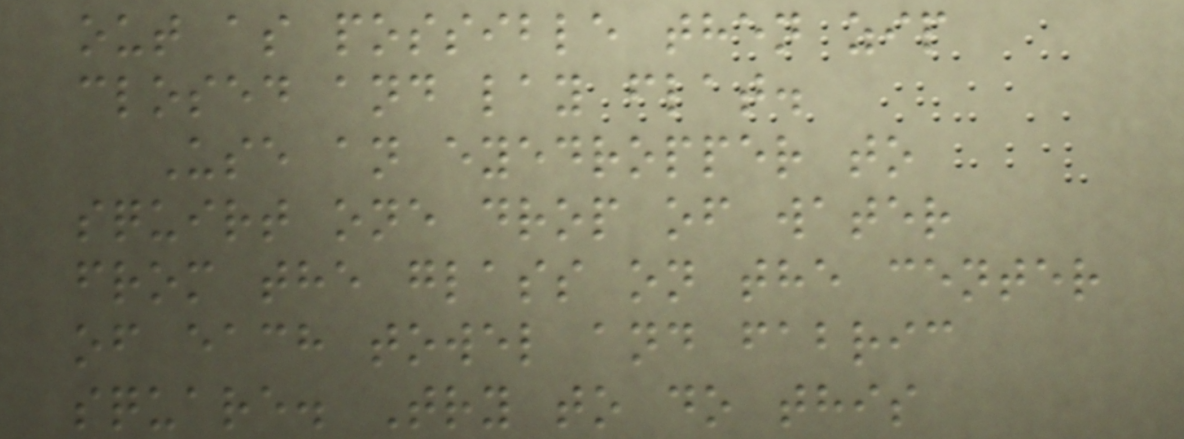out as possible then zip
closed and lay flat.
Use an eyedropper to
squirt one drop of water
from the glass on the center
of each towel and fabric
square. Try to do this
